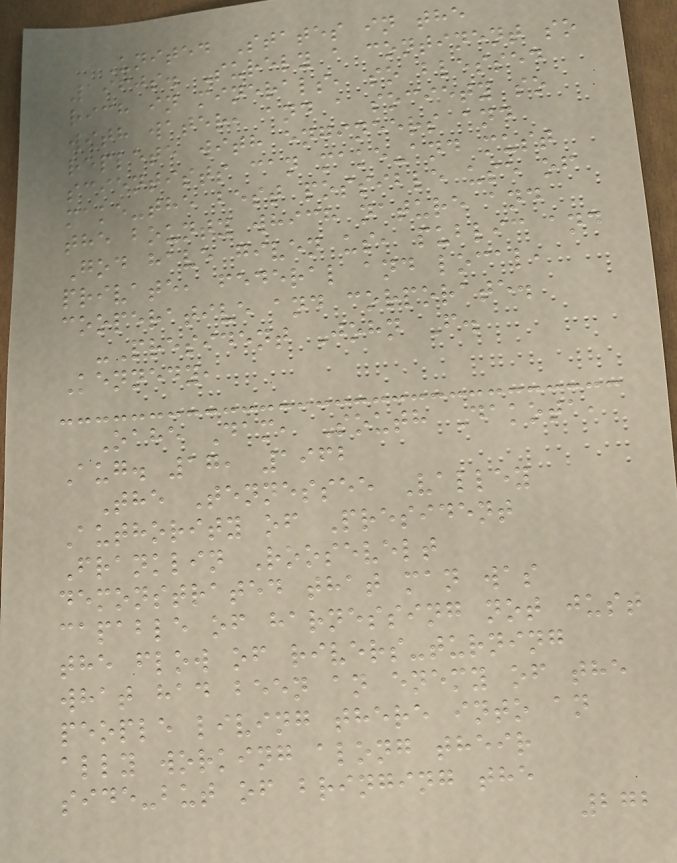United States in the
1960s. Surely a continent so
rich in minerals, so blessed
with water, and a society so
replete with engineers and
scientists can make-and must
make-the best possible use of
the bounty which nature and
God have given us, public and
private, federal and local,
cooperative and corporate.
-President John F.
Kennedy,
Oahe Dam, South Dakota,
Aug. 17, 1962
The Tennessee Valley
Authority of President
Franklin Roosevelt
demonstrated that man was
capable of harnessing not just
the flow of rivers-turning
what had been an enemy of the
people living there into an
ally working along their
side-but of bringing the
272
